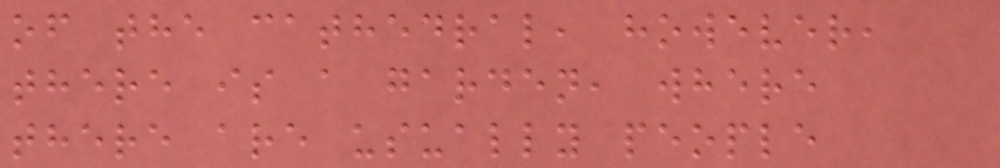of the cathedral, however,
there is a garden, where
there are usually people
